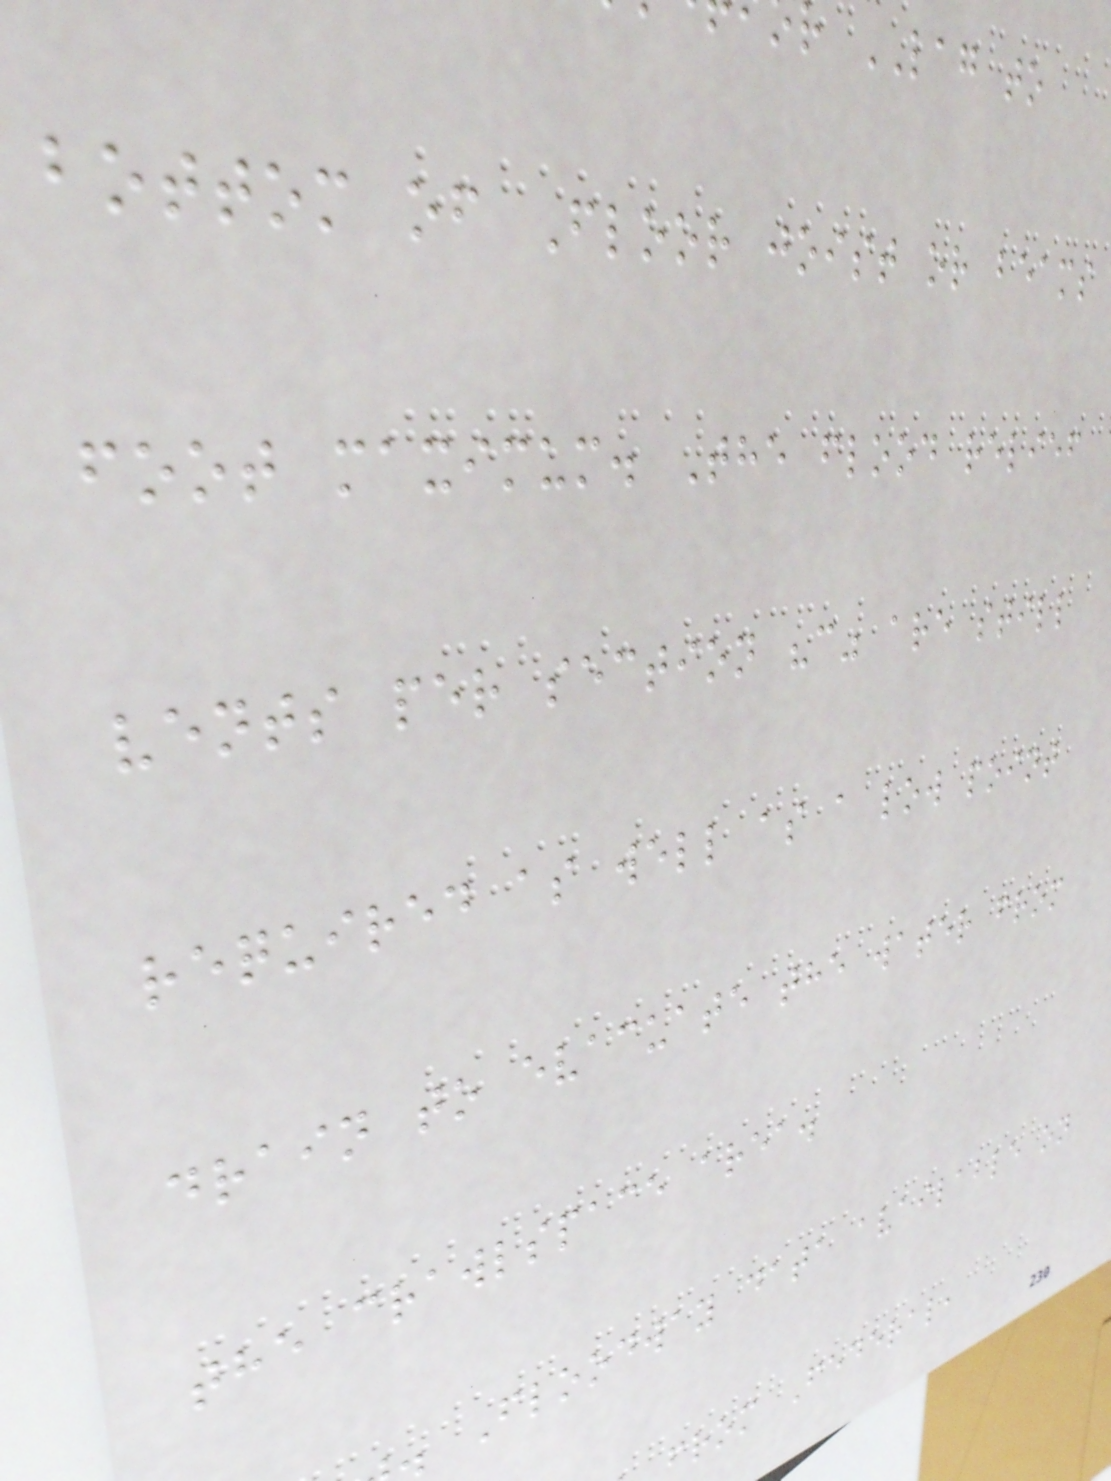r LAG to
bottom of Floor joist or beams
foot maximum. The flood relief
vents per section "c" are still
required as well as a low point
drain to evacuate the water from
the crawlspace area.
Floodway data available on
from Federal,
